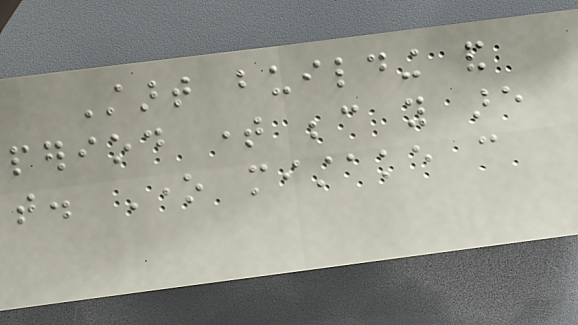Start building and
period time because you are
that. One mistake can
